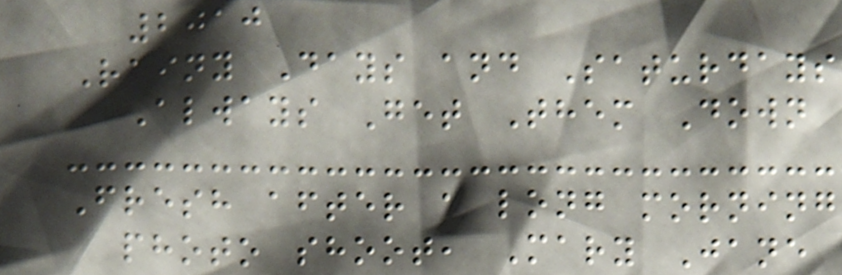2010
Rainy Days and Saturdays
Always Get Them Down
Fresh after a long morning
photo shoot, Mary Jane
